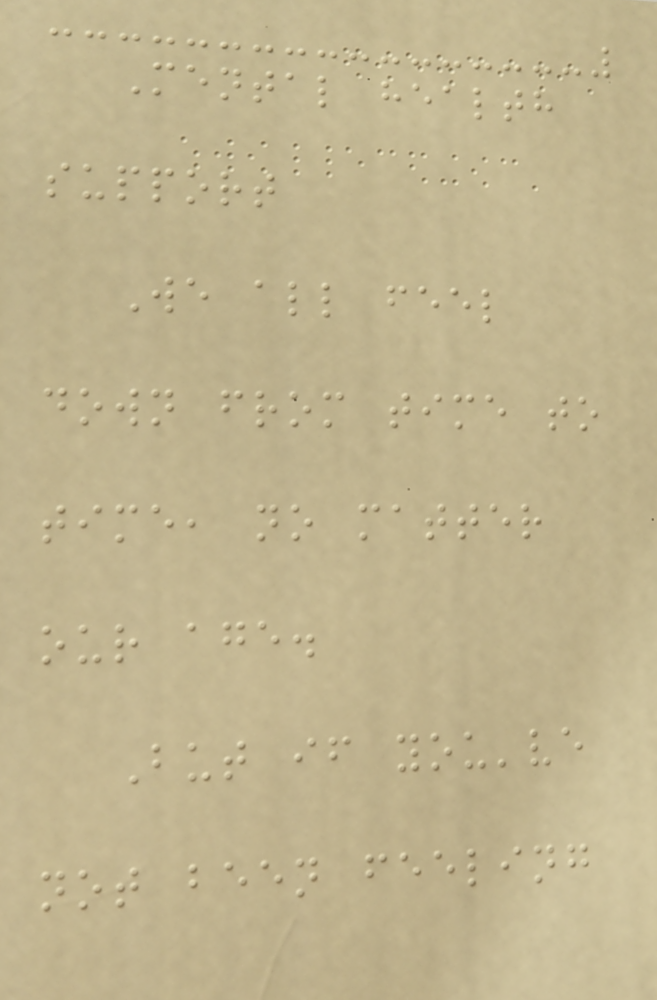Mental health
support
We all feel
down from time to
time, no matter
our age.
But if you've
not been feeling
